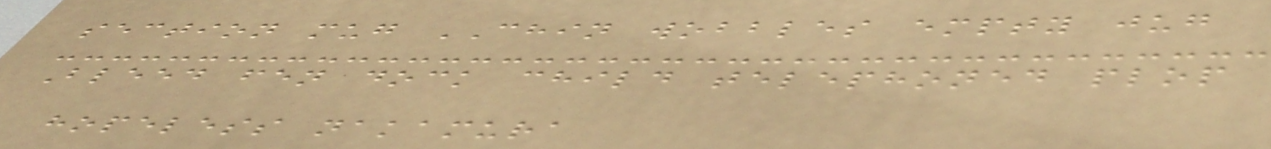section mug CHIN wobbles empty jug
Bleed fen dock child telephoned plop
hopeless nakamura
